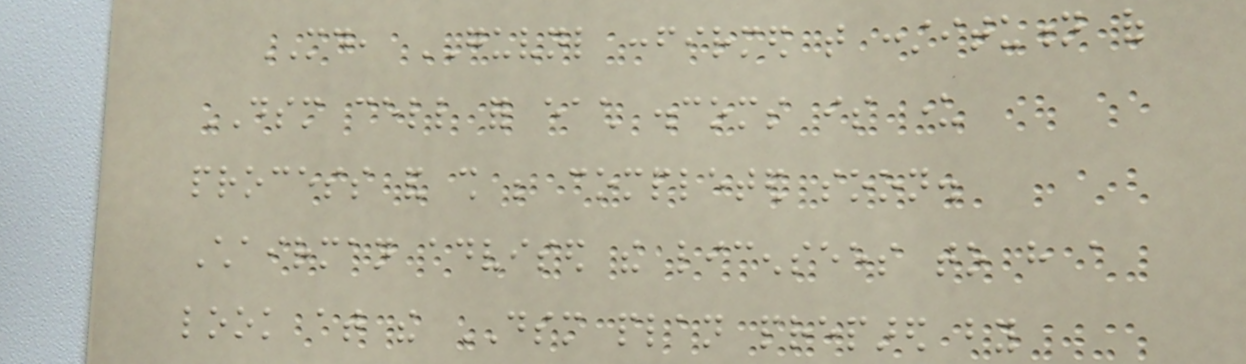MD, GUVNL confirmed that constitution of
DSM cell for each discoms is under
process and shall be completed soon.
Chairman advised the licensees to have a
look at the DSM plan prepared by
